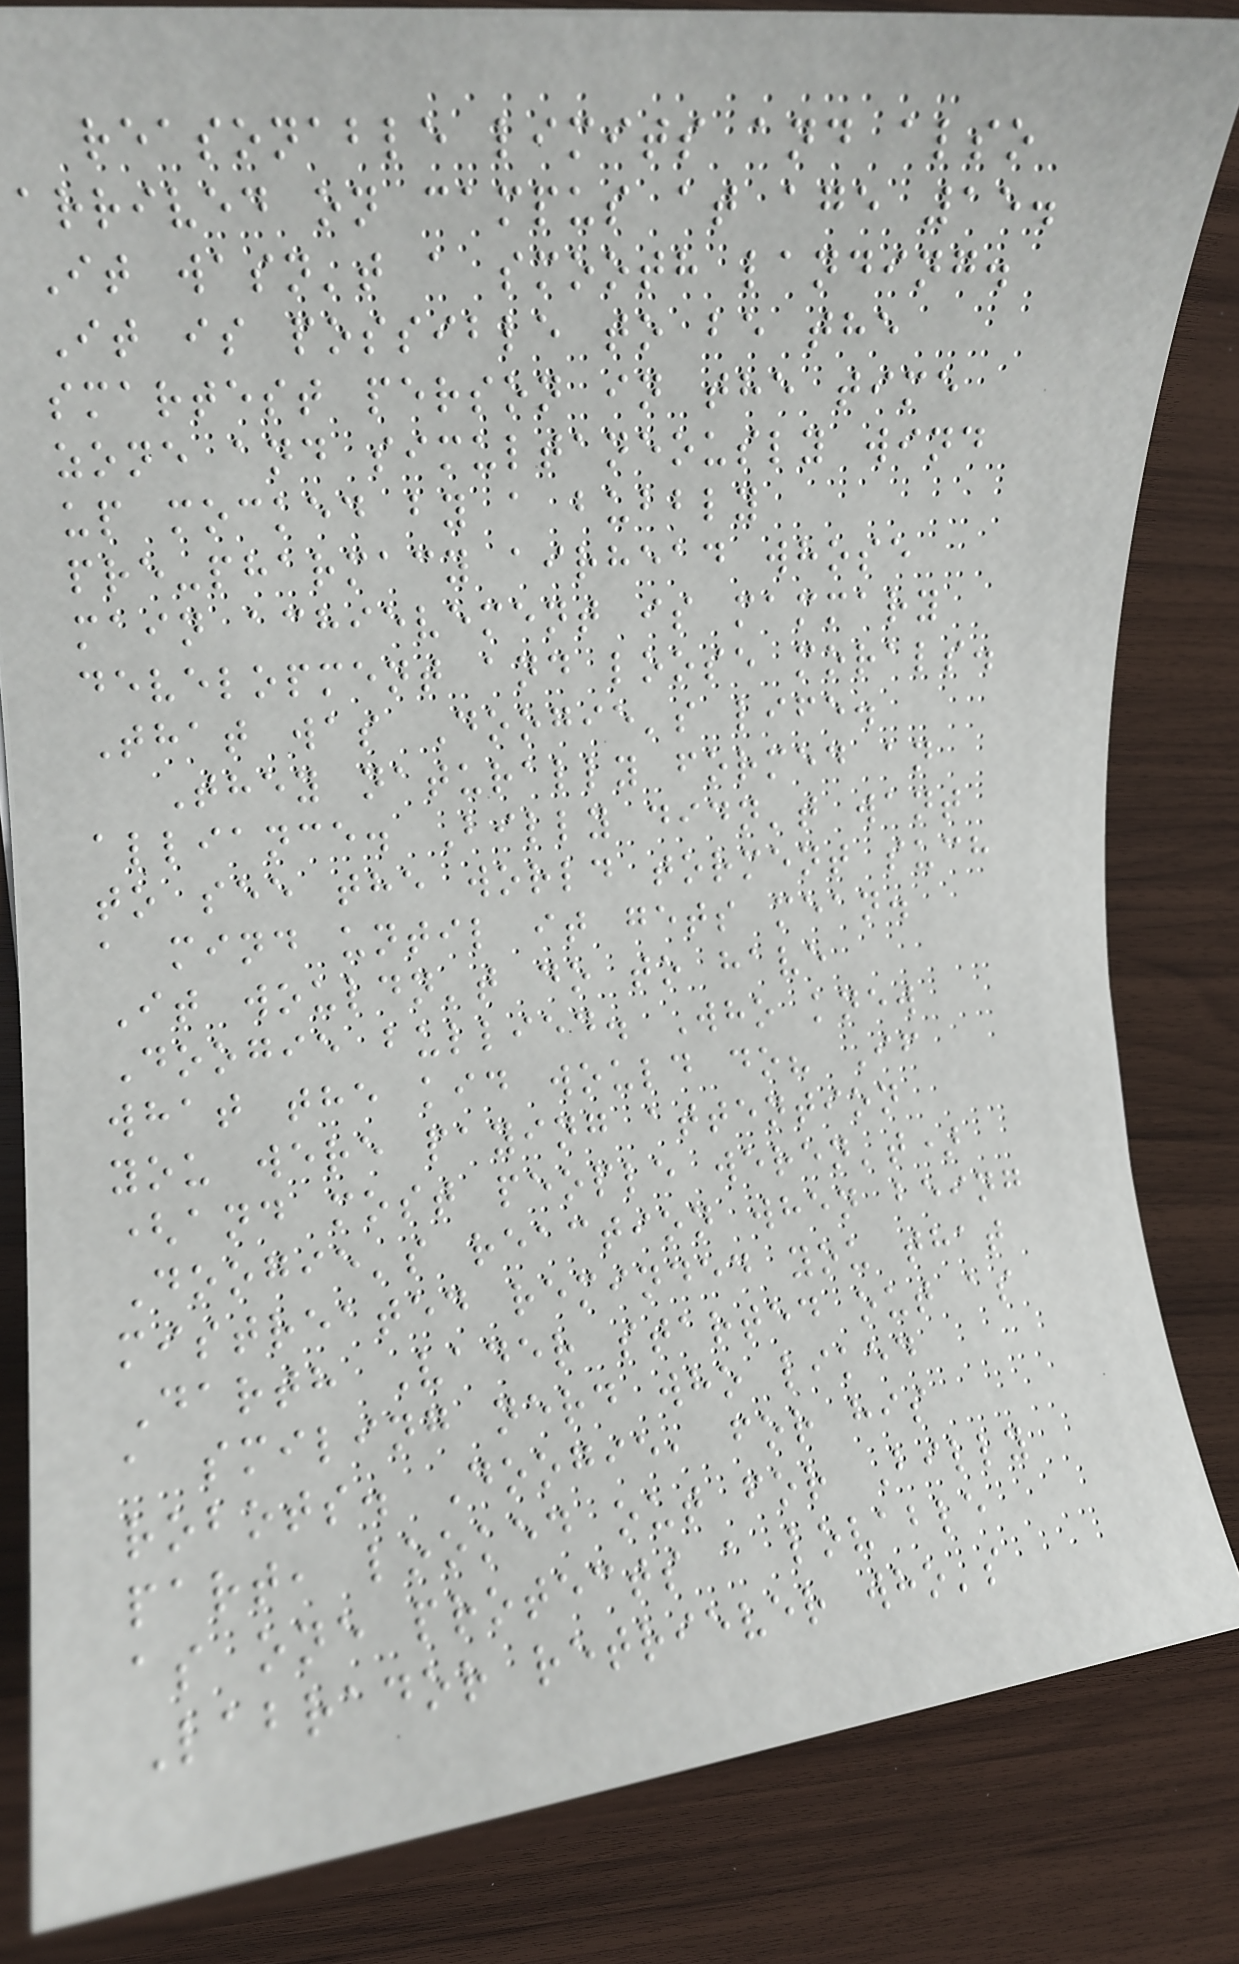reasonable limits and also
arrived on campus at age 15.
It wasn't a smooth landing.
It is possible to be the
smartest person in the time
zone and simultaneously wind
up mocked by a bubbly
pre-pharmacy airhead whose
main achievement is mammary
development and loose morals.
That was Doogie's life.
They naturally formed an
alliance. Billy didn't want
to see the world torment such
a mind until it gets mean.
It wouldn't do to have
Doogie bullied. Who knew
what the kid would do? If
you were paying attention
(and most people weren't)
Doogie's reaction when being
mistreated reminded you that
Darth Vader started out as
a smiling nerd who liked
robots. Doogie, for his
part, looked out for Billy
as one protects a lovable
Labrador retriever who's
